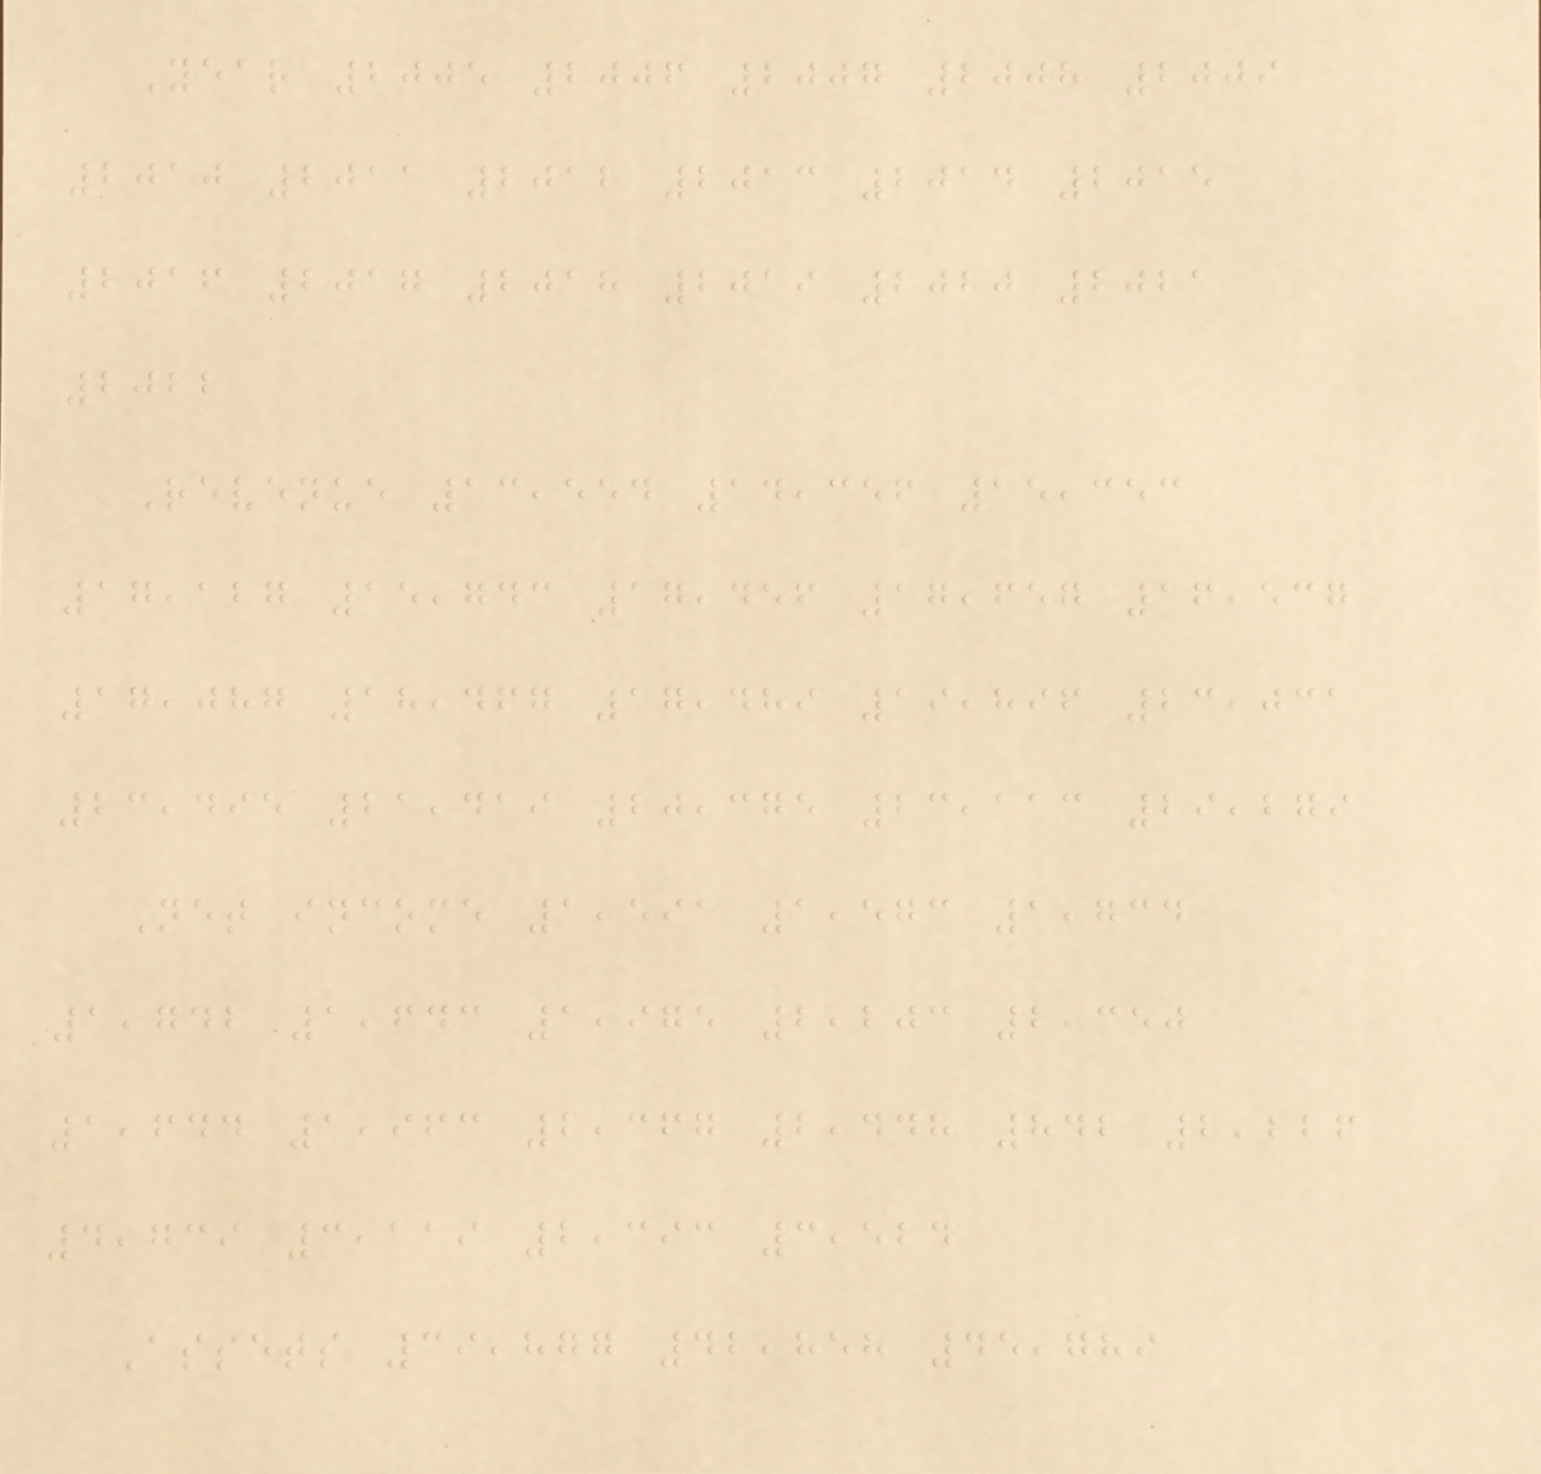Year 2005 2006 2007 2008 2009
2010 2011 2012 2013 2014 2015
2016 2017 2018 2019 2020 2021
2022
Revenue 13,554 14,356 15,353
17,127 15,743 17,456 17,657 16,537
17,087 18,467 17,489 19,896 23,031
23,495 21,419 20,375 23,113 29,279
Net income 1,591 1,573 1,734
1,742 1,643 1,975 2,203 2,350
1,644 1,963 2,367 2,448 842 2,226
4,739 3,119 2,393 3,524
Assets 39,877 42,858 45,789
